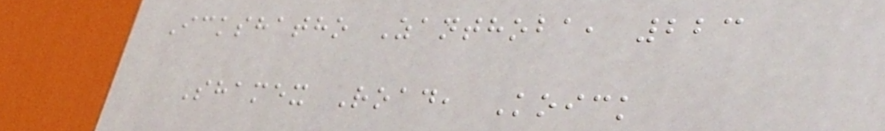Ickshatho Zanthoba, 223
Shamex Road, Koick
